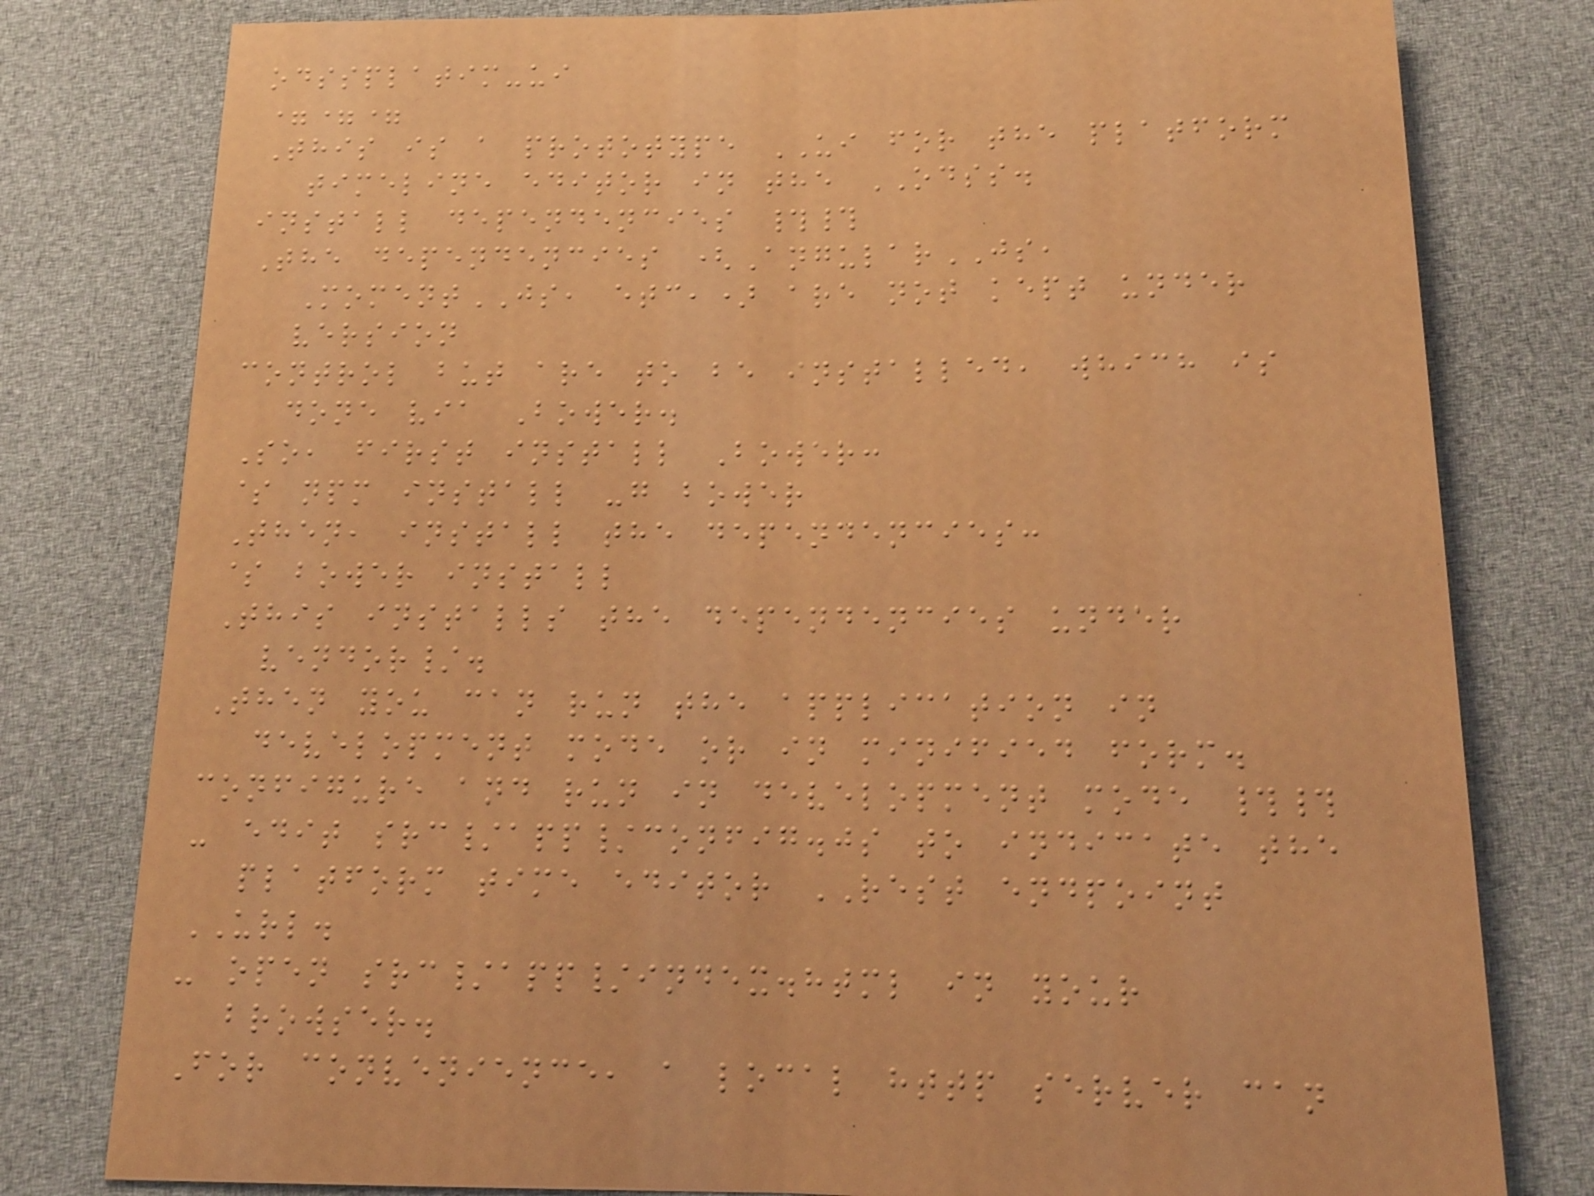odssplatim-ui
===
This is a prototype UI for the platform
timeline editor in the ODSS.
install dependencies ##
The dependencies (AngularJS,
MomentJS, etc,) are not kept under
version
control but are to be installed, which is
done via Bower.
So, first install Bower:
$ npm install -g bower
Then, install the dependencies:
$ bower install
This installs the dependencies under
vendor/.
Then you can run the application in
development mode or in minified form.
configure and run in development mode ##
- edit src/app/config.js to indicate the
platform time editor REST endpoint
URL.
- open src/app/index.html in your
browser.
For convenience, a local http server can
